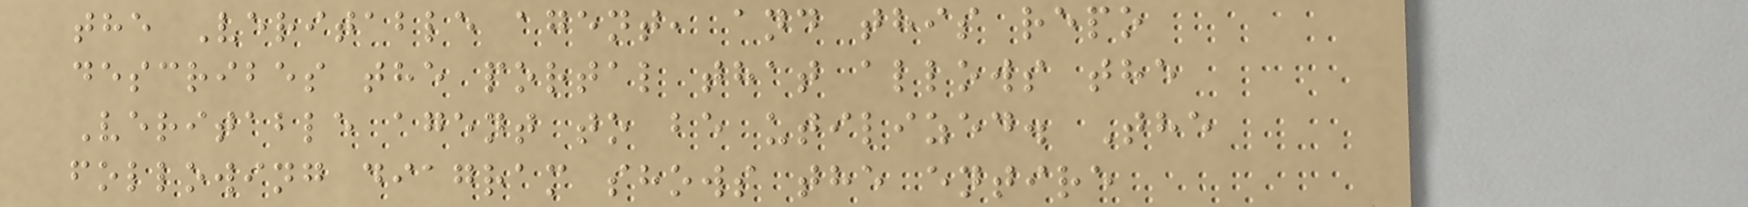the Veritable agent, and this repo
describes the portal that allows the
Veritable agent to be utilized. The
following diagram shows the entire
